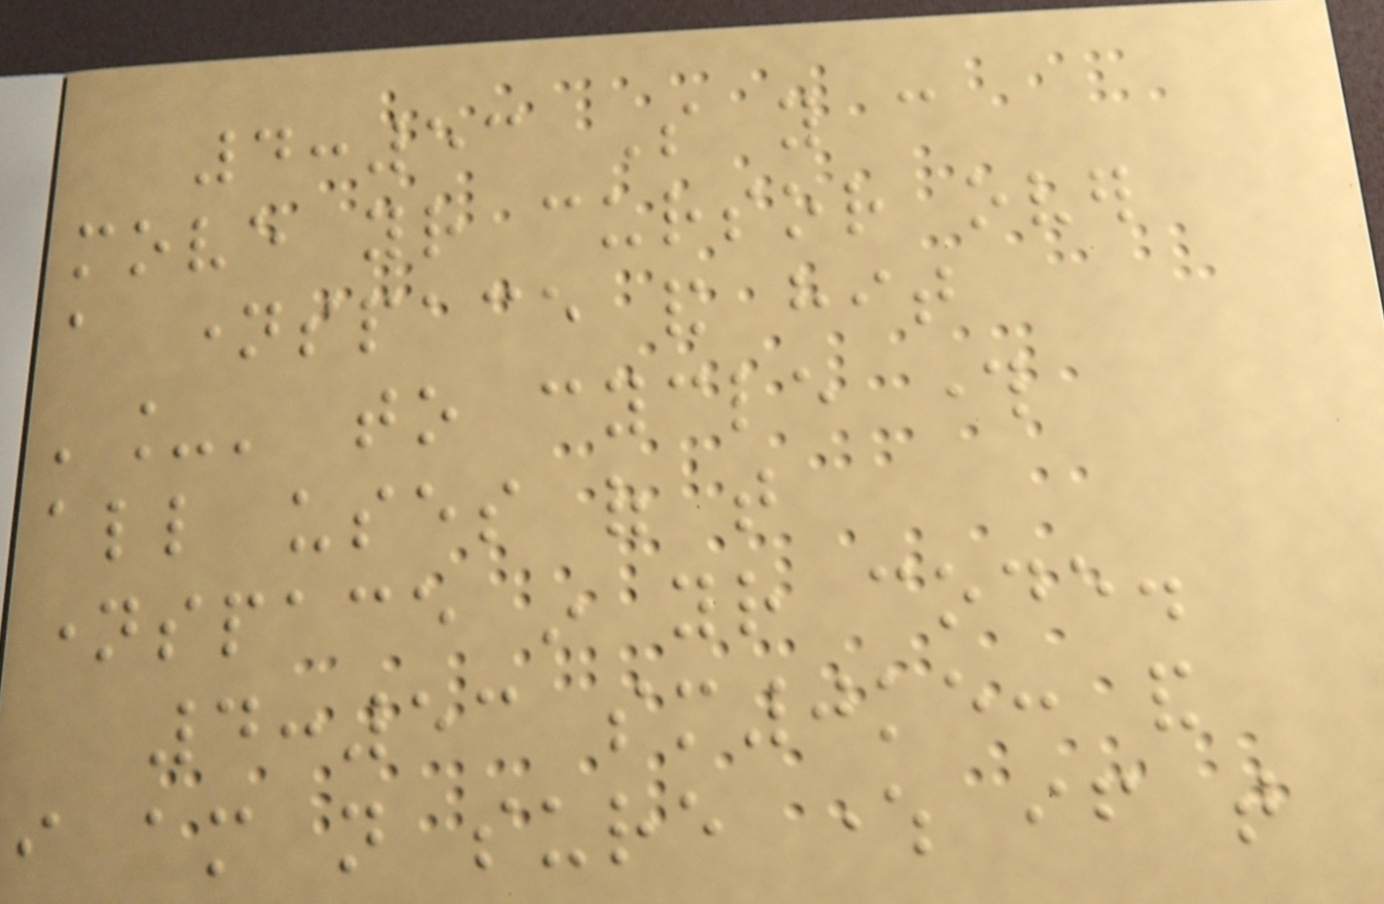4:53 So you can
move your cursor over
a namespace and hit
'_' to cycle through
all uses of that
namespace in your code.
4:53 sm0ke: and
i am not sure where if that
